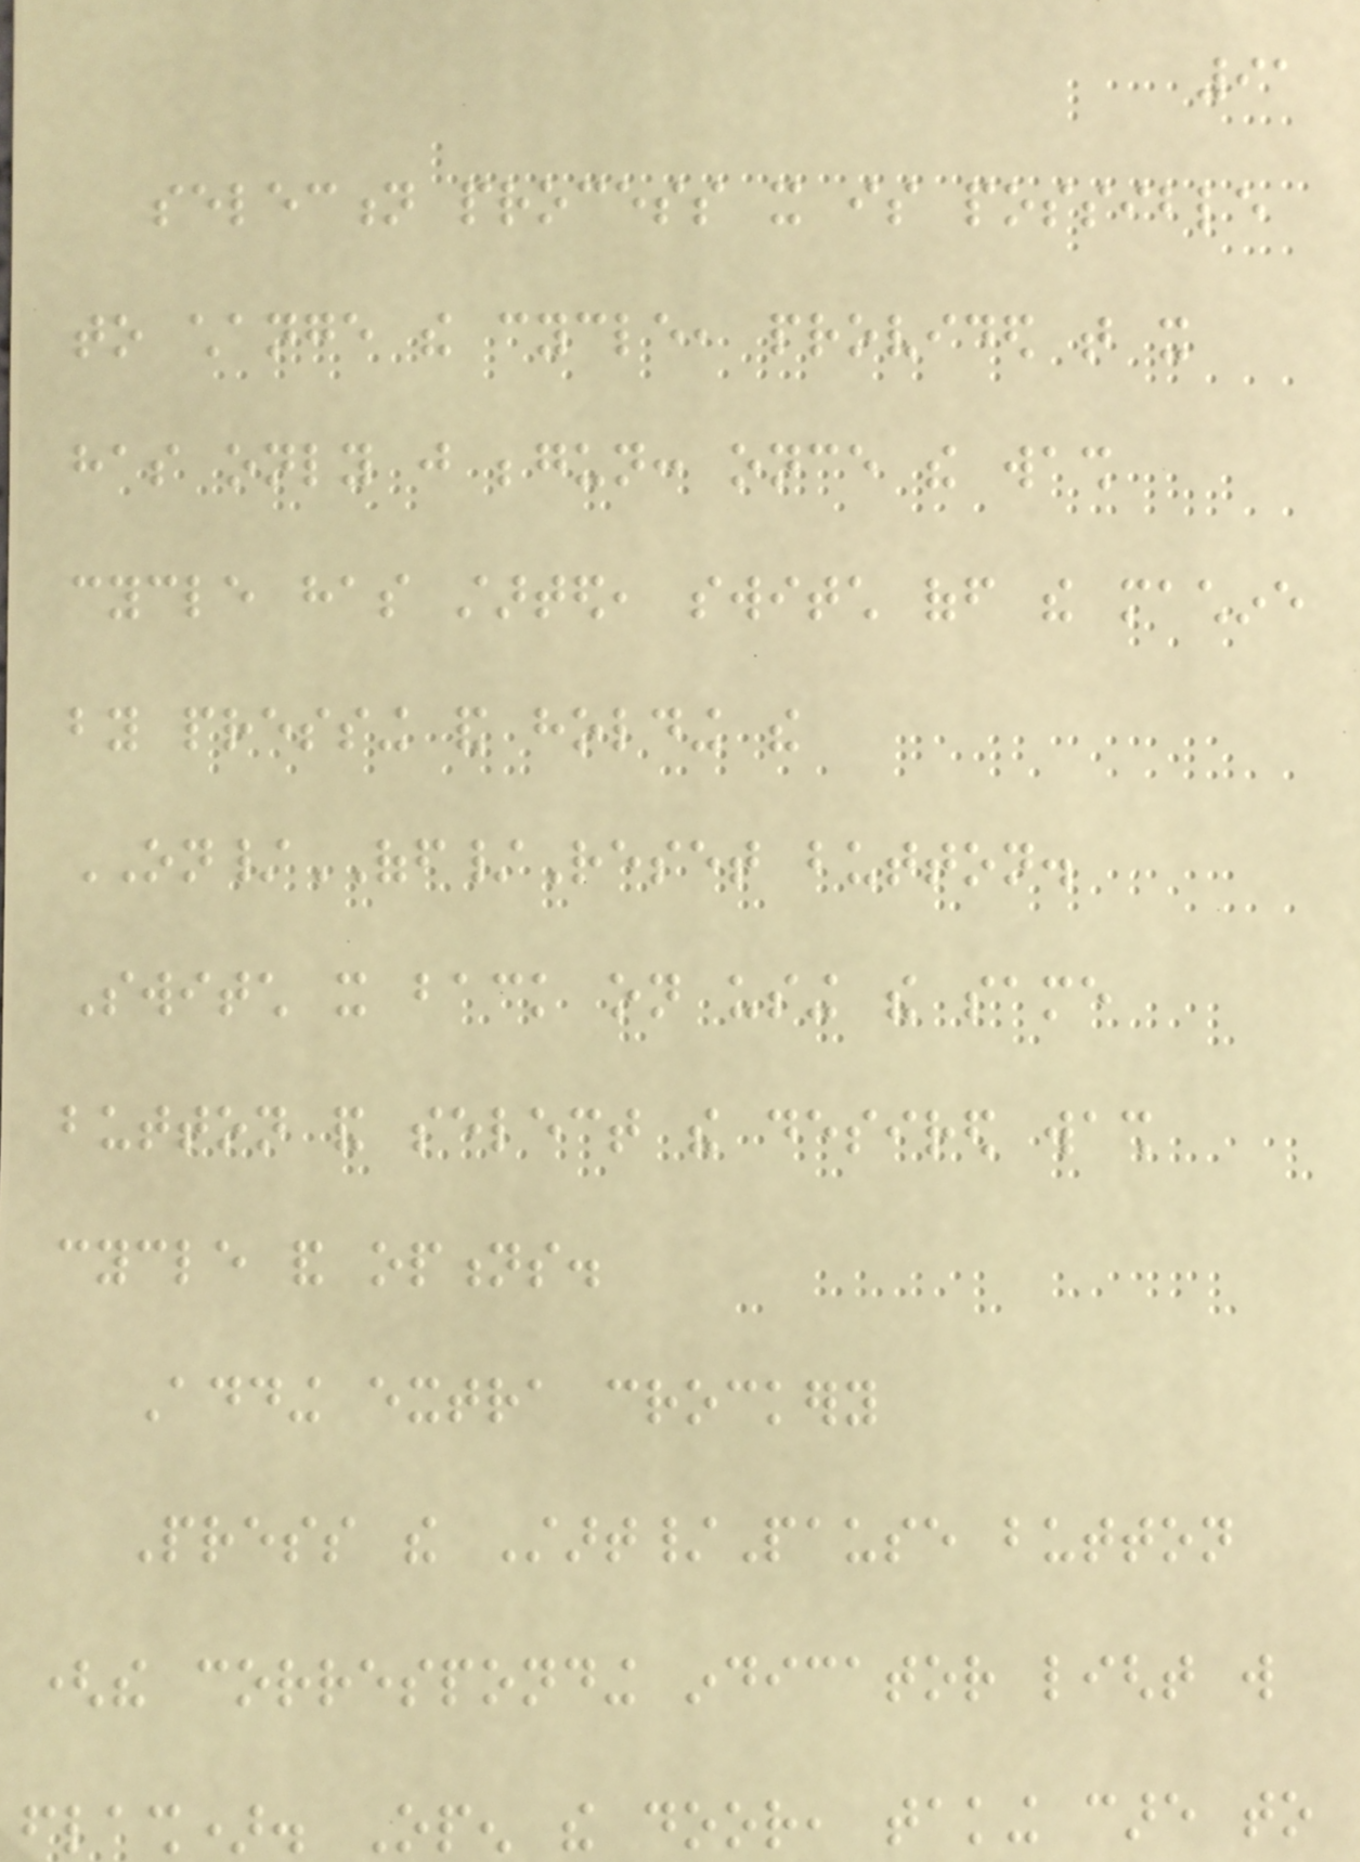91
selection process it is possible
to change the cycle, provided that it
has only just begun: once the wash
cycle has started, switch off the machine
by pressing and holding the
ON/OFF/Reset button.
Switch it back on using the same
button and select the desired wash
cycle and options.
Adding extra crockery
Press the Start/Pause button
(the corresponding indicator light will
flash). Open the door, taking care to
